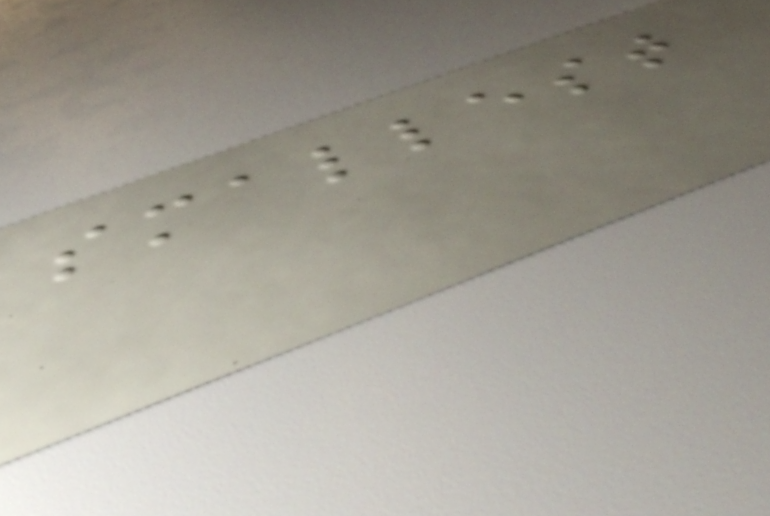smallest
